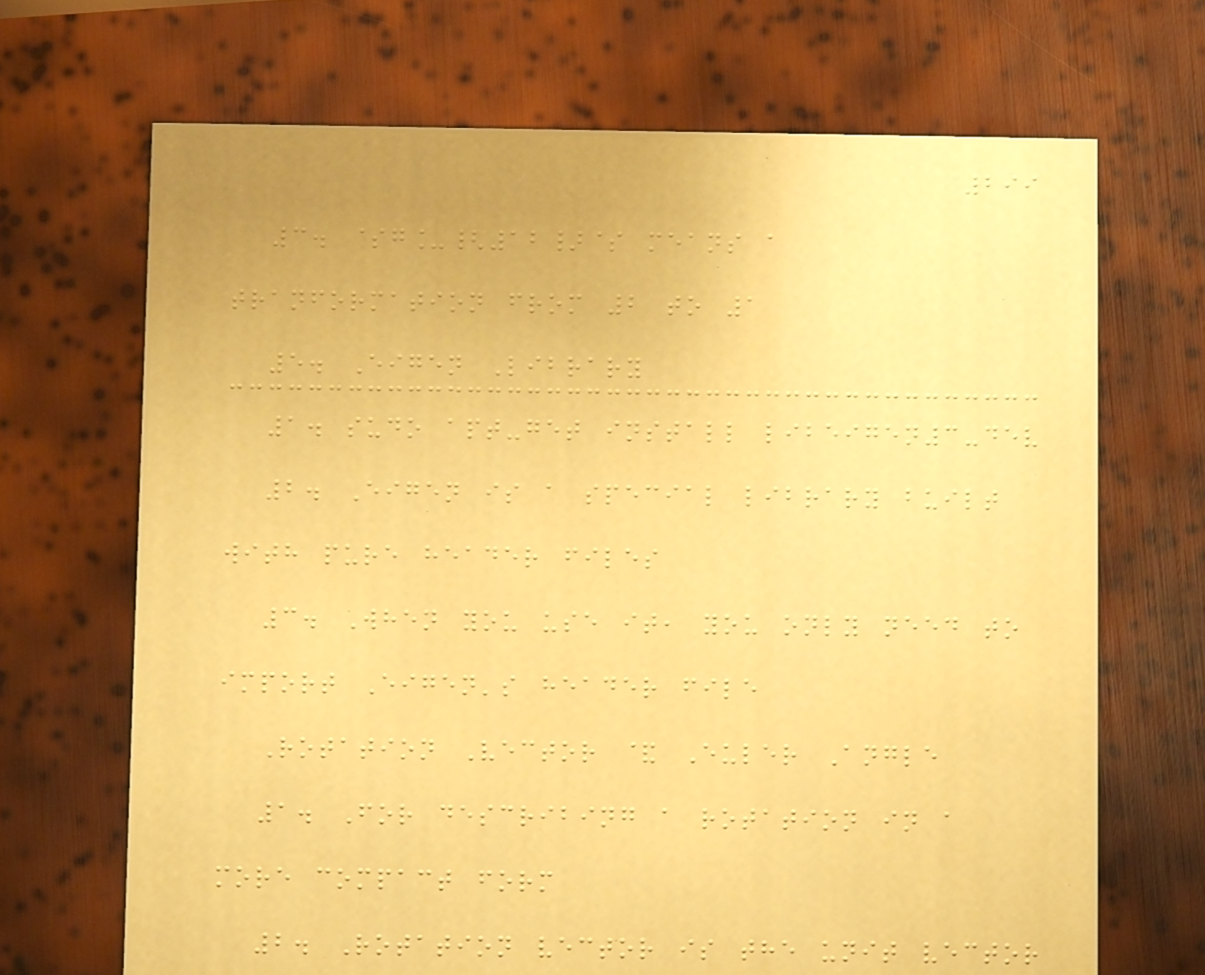299
3. $g_{12}$ means a
tranformation from 2 to 1
5. Eigen Library
1. sudo apt-get install libeigen3-dev
2. Eigen is a special library built
with pure header files
3. When you use it, you only need to
import Eigen's header file
Rotation Vector & Euler Angle
1. For describing a rotation in a
more compact form
2. Rotation vector is the unit vector
